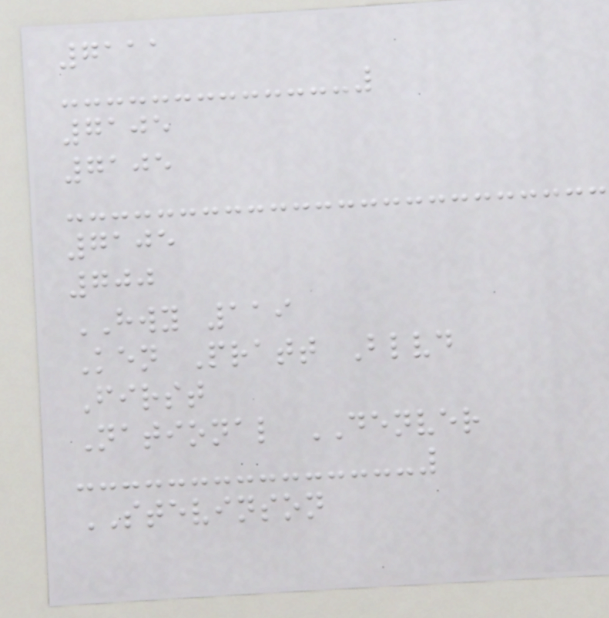7111
7105
7105
7105
700
HWY 119
Ken Pratt Blvd
First
National DENVER
STEVINSON
